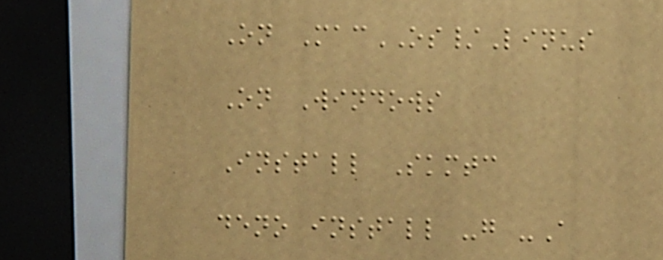On MacOS/Linus
On Windows
Install Skmtc
deno install -g -A
